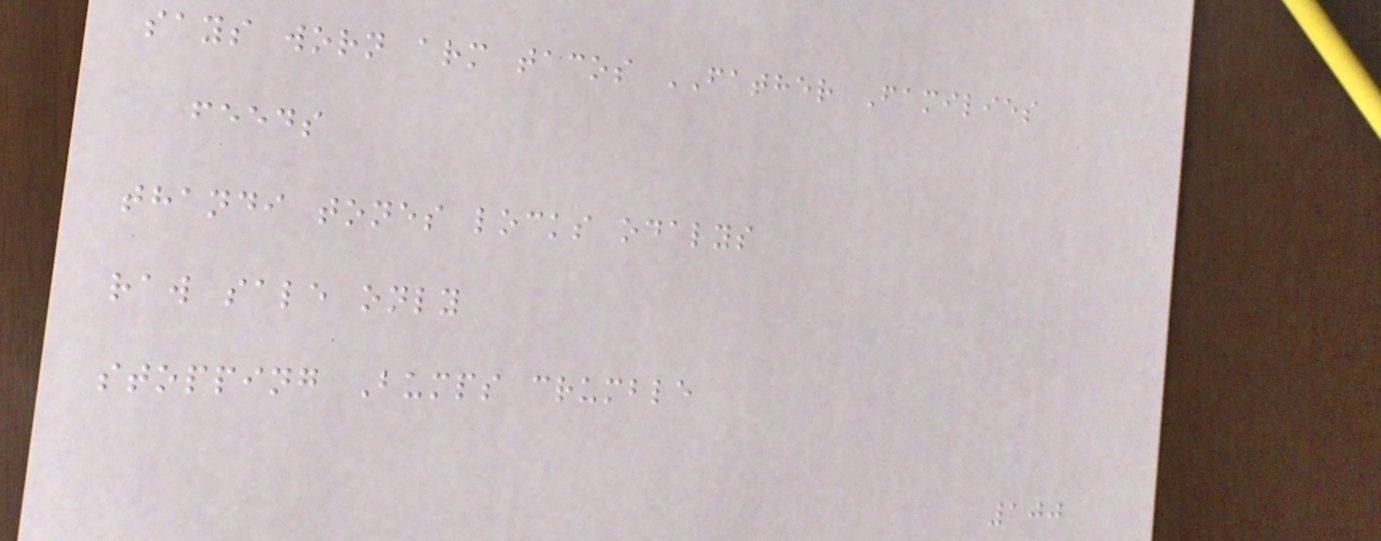says worn arm tacos FATHER Families
feeds
thandi tones locks odalys
raw sale only
stopping Bumps crumble
100
